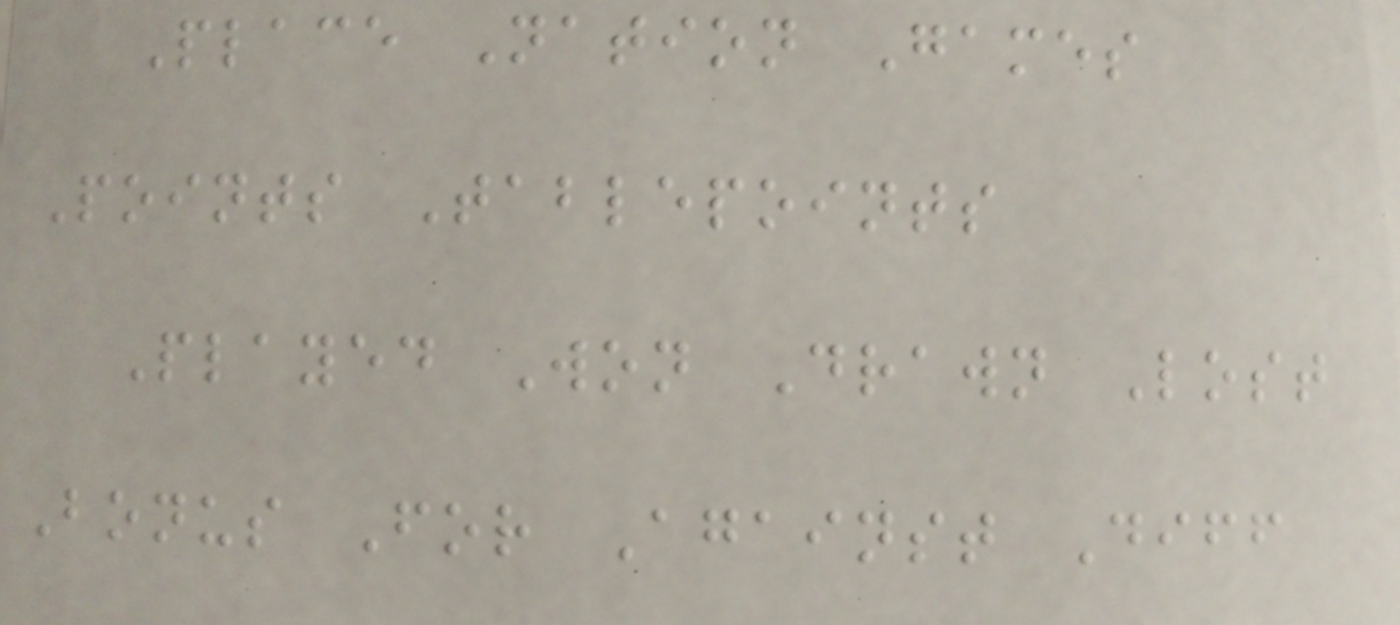Place Nation Games
Points Tablepoints
Played Won Drawn Lost
Bonus For Against Diff
